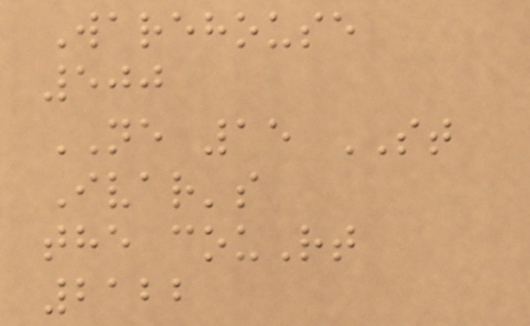Warehouse
500
NE 15 ST
Ivar's
the couRt
2122
